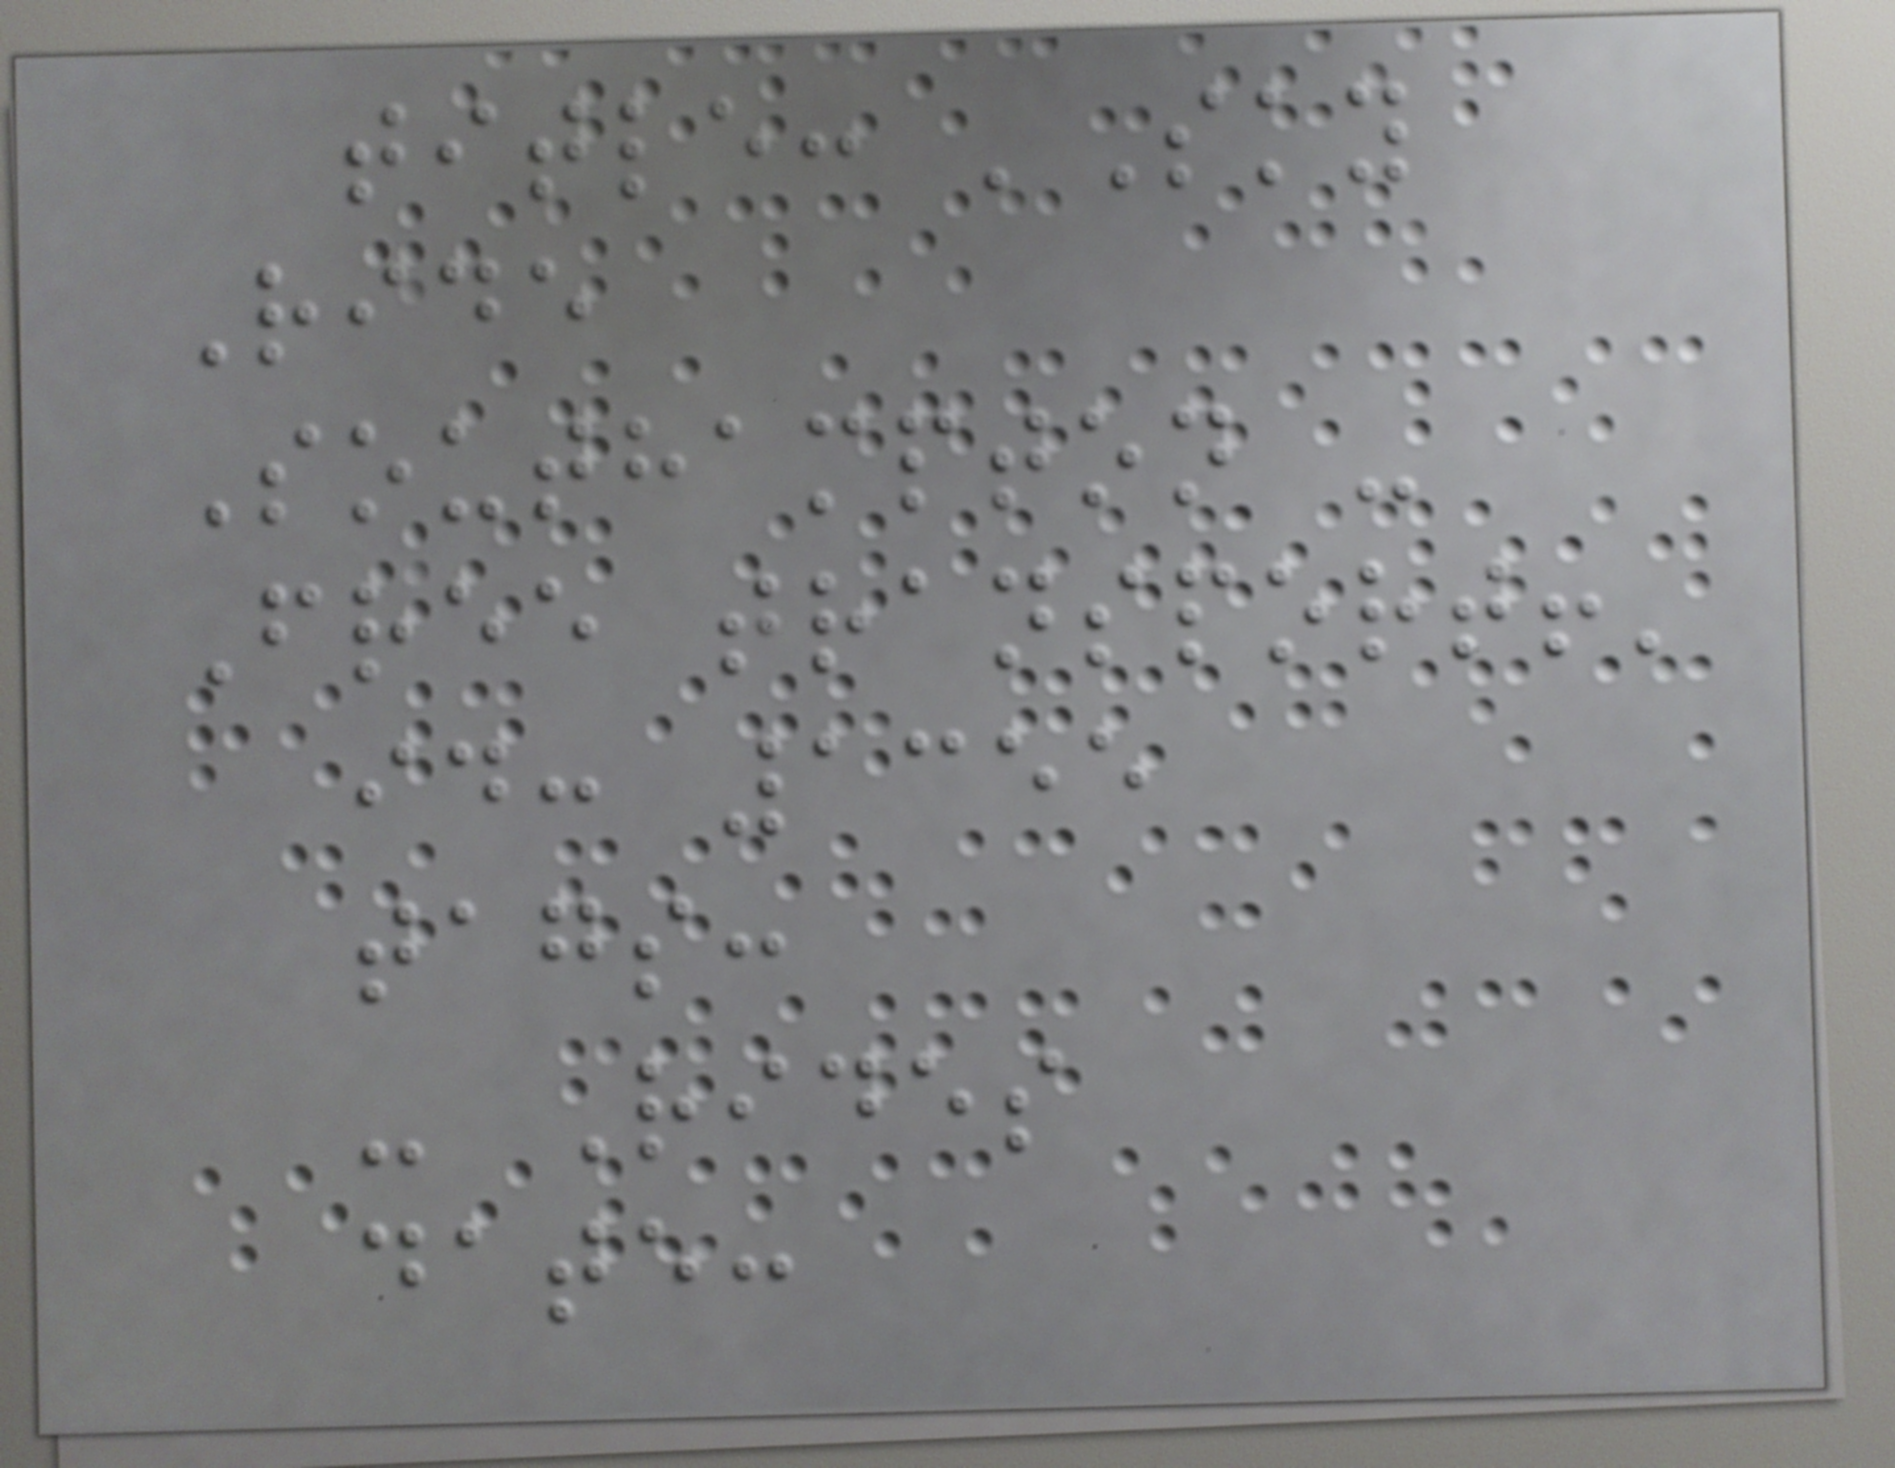title: 'Sky
Ride
Southampton -
Free transport!'
id: 1355
tags:
- Rides
date:
